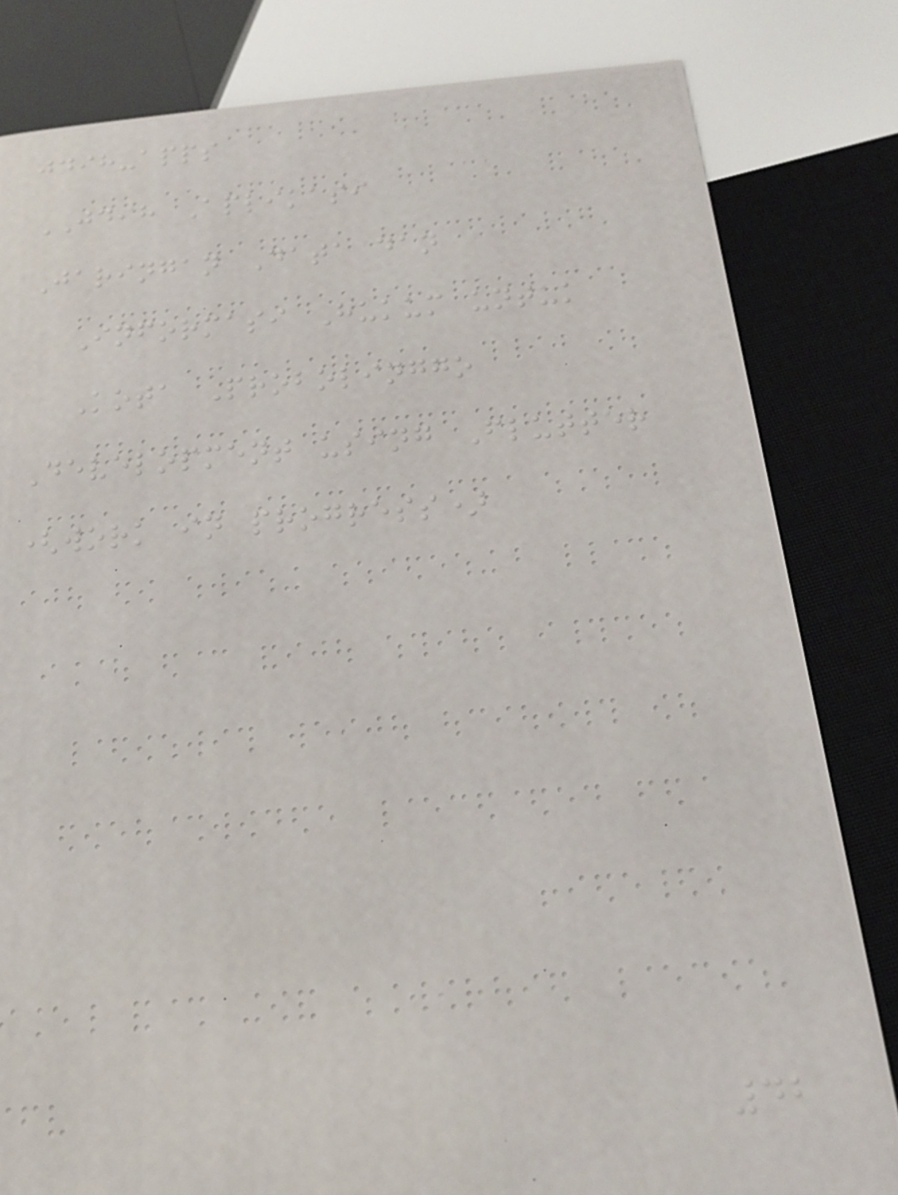jdih-apps
JDIH Aplikasi
Jaringan Data dan
Informasi Hukum untuk
Kota Probolinggo
Development using Flutter
(work in progress)
42
